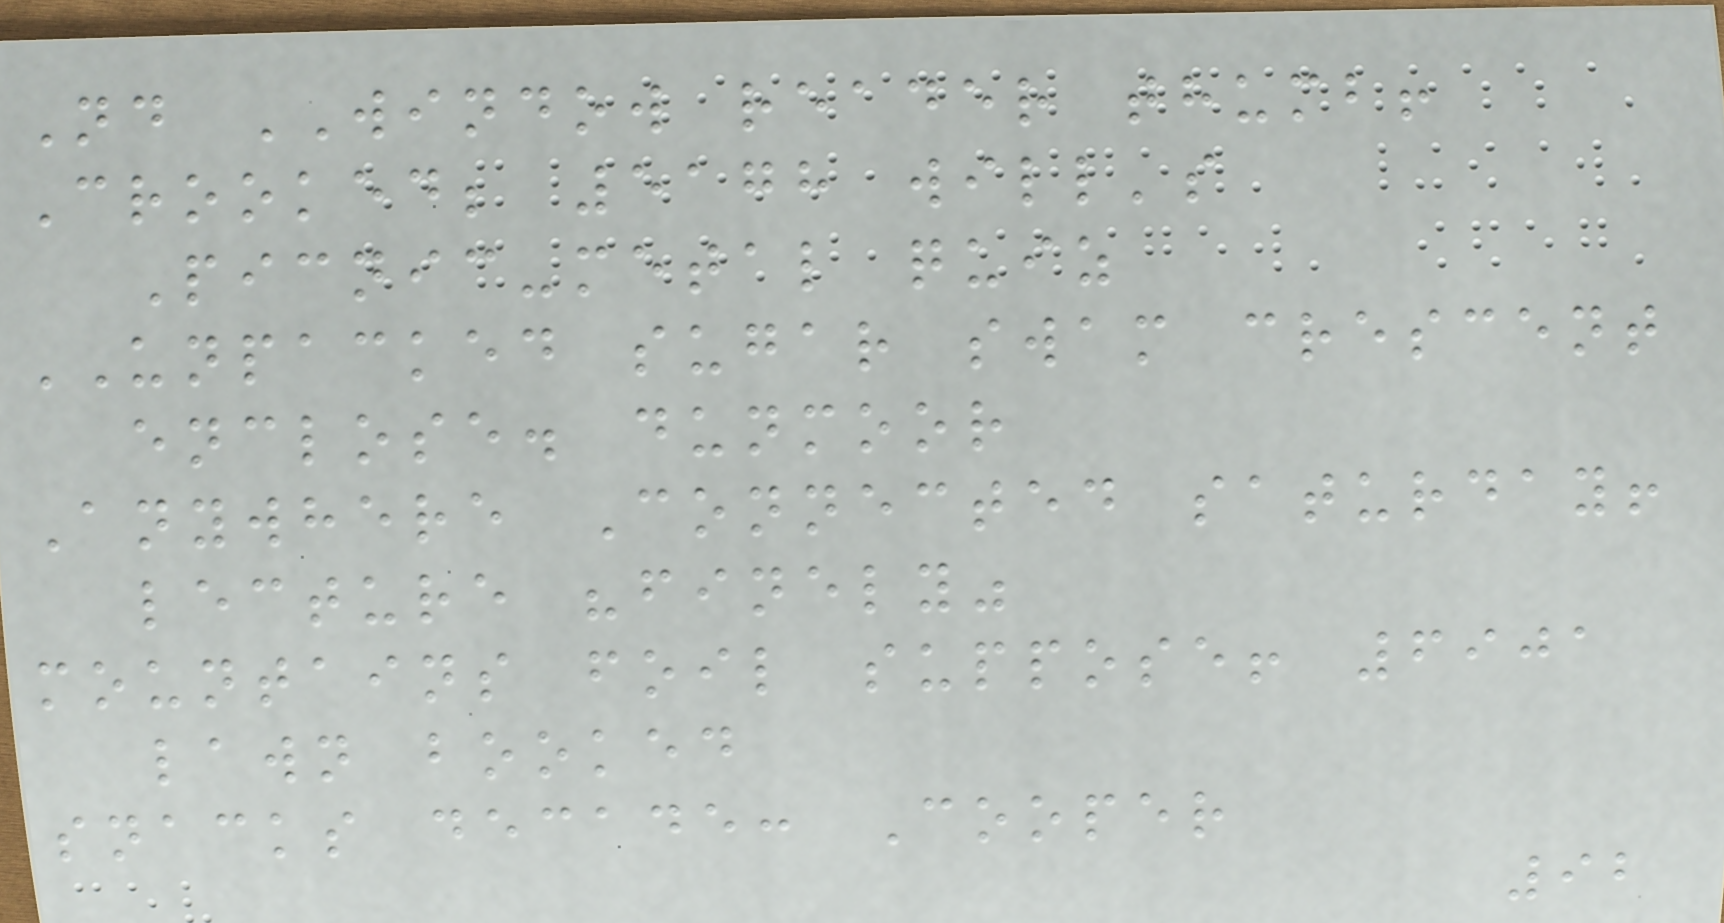Nd WINDOW reader thumb!
Crooked; 5178 will's
Picnic-metal quiz
UNPACKED sugar swam crescent
enclose. dunmoor
Anywhere Connected saturday!
lecture "finely"
mountains foil suppose! 6901
lawn booked
snacks decade: Cooper
92
